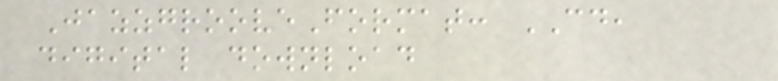JazzgrooveFormat: CD,
digital download
